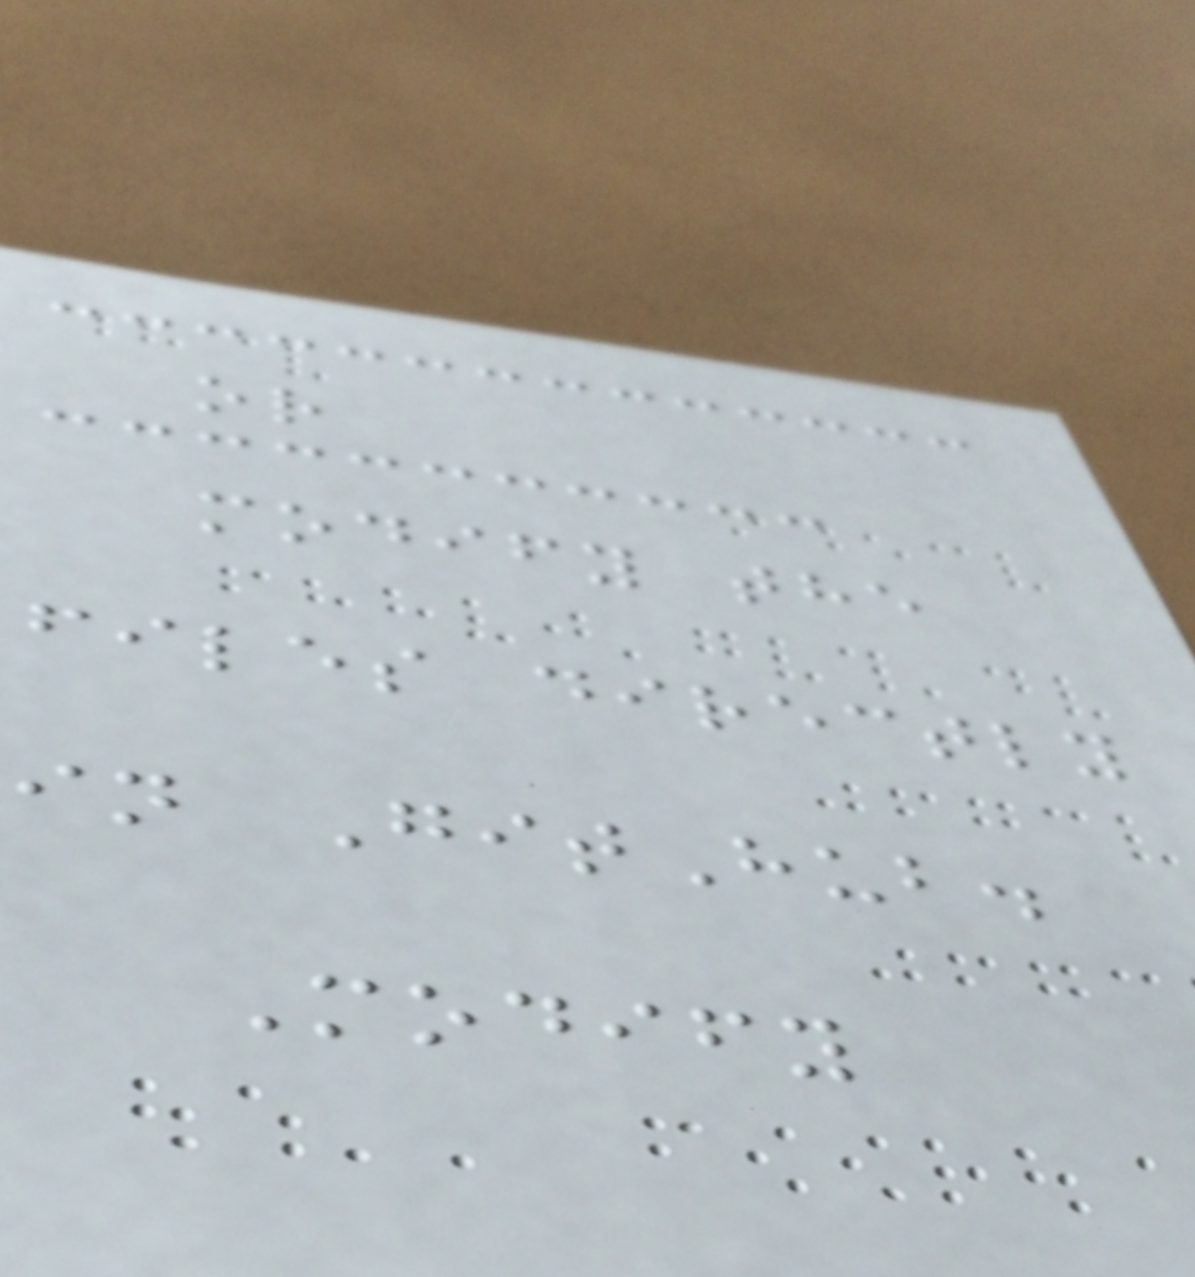or
modify the
files directly
in GitHub.
Modify
